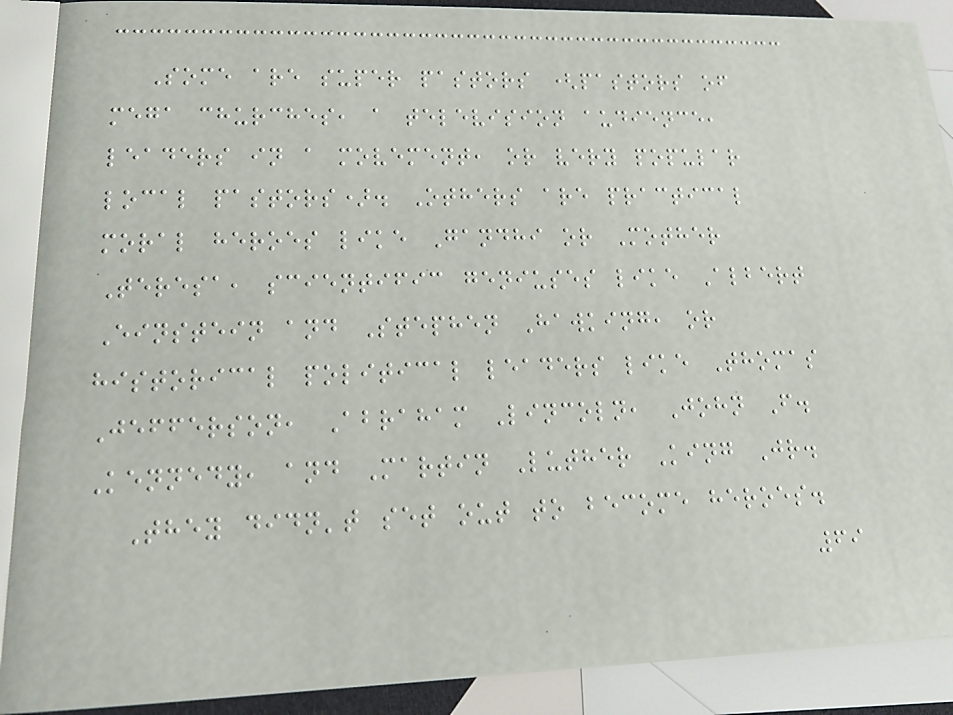Some are super pastors (pastors of
mega churches, a television audience,
leaders in a movement, or very popular
local pastors). Others are practical
moral heroes like Gandhi or Mother
Teresa, scientific geniuses like Albert
Einstein and Stephen Hawking, or
historical political leaders like Thomas
Jefferson, Abraham Lincoln, John F.
Kennedy, and Martin Luther King Jr.
They didn't set out to become heroes.
69
